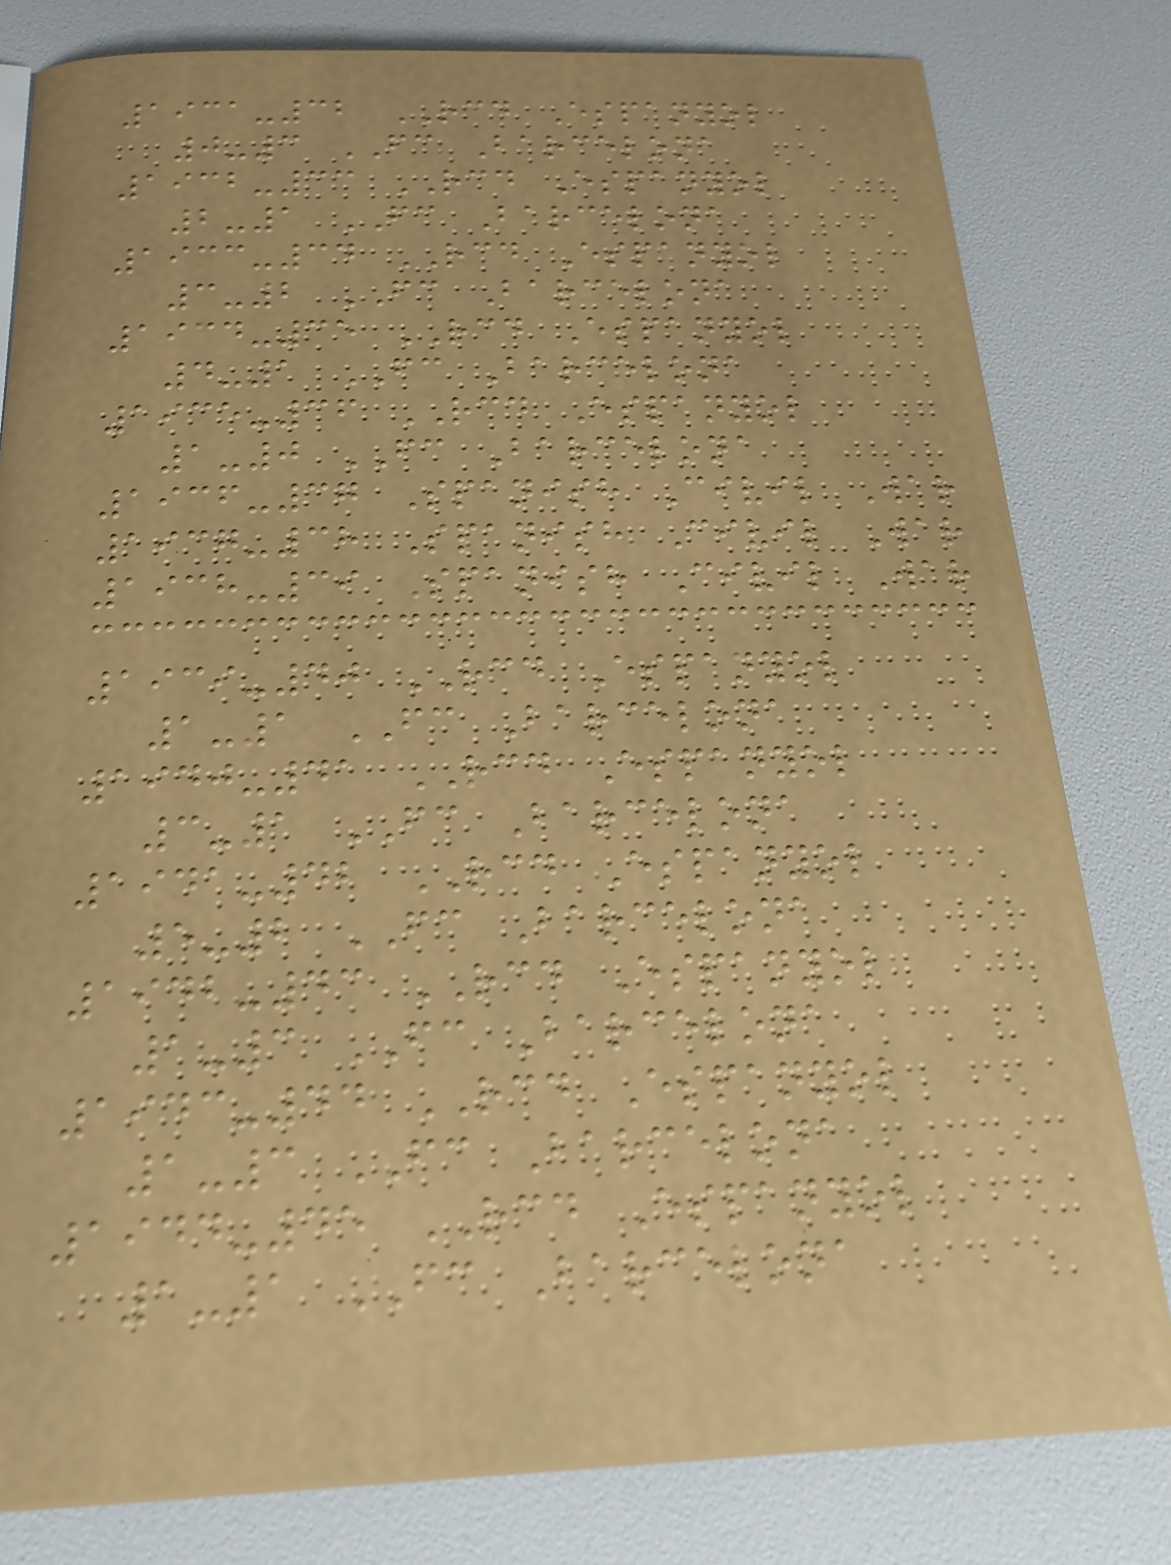1931-32 RCD Espanyol
0-3 FC Barcelona
1932-33 RCD Espanyol
2-1 FC Barcelona
1933-34 RCD Espanyol
3-2 FC Barcelona
1934-35 RCD Espanyol
4-1 FC Barcelona
1935-36 RCD Espanyol
1-0 FC Barcelona
1936-37 Spanish Civil War
1937-38 Spanish Civil War
1938-39 Spanish Civil War
1939-40 RCD Espanyol
1-1 FC Barcelona
1940-41 RCD Espanyol
3-1 FC Barcelona
1941-42 RCD Espanyol
5-2 FC Barcelona
1942-43 RCD Espanyol
1-3 FC Barcelona
1943-44 RCD Espanyol
1-3 FC Barcelona
1944-45 RCD Espanyol
1-1 FC Barcelona
